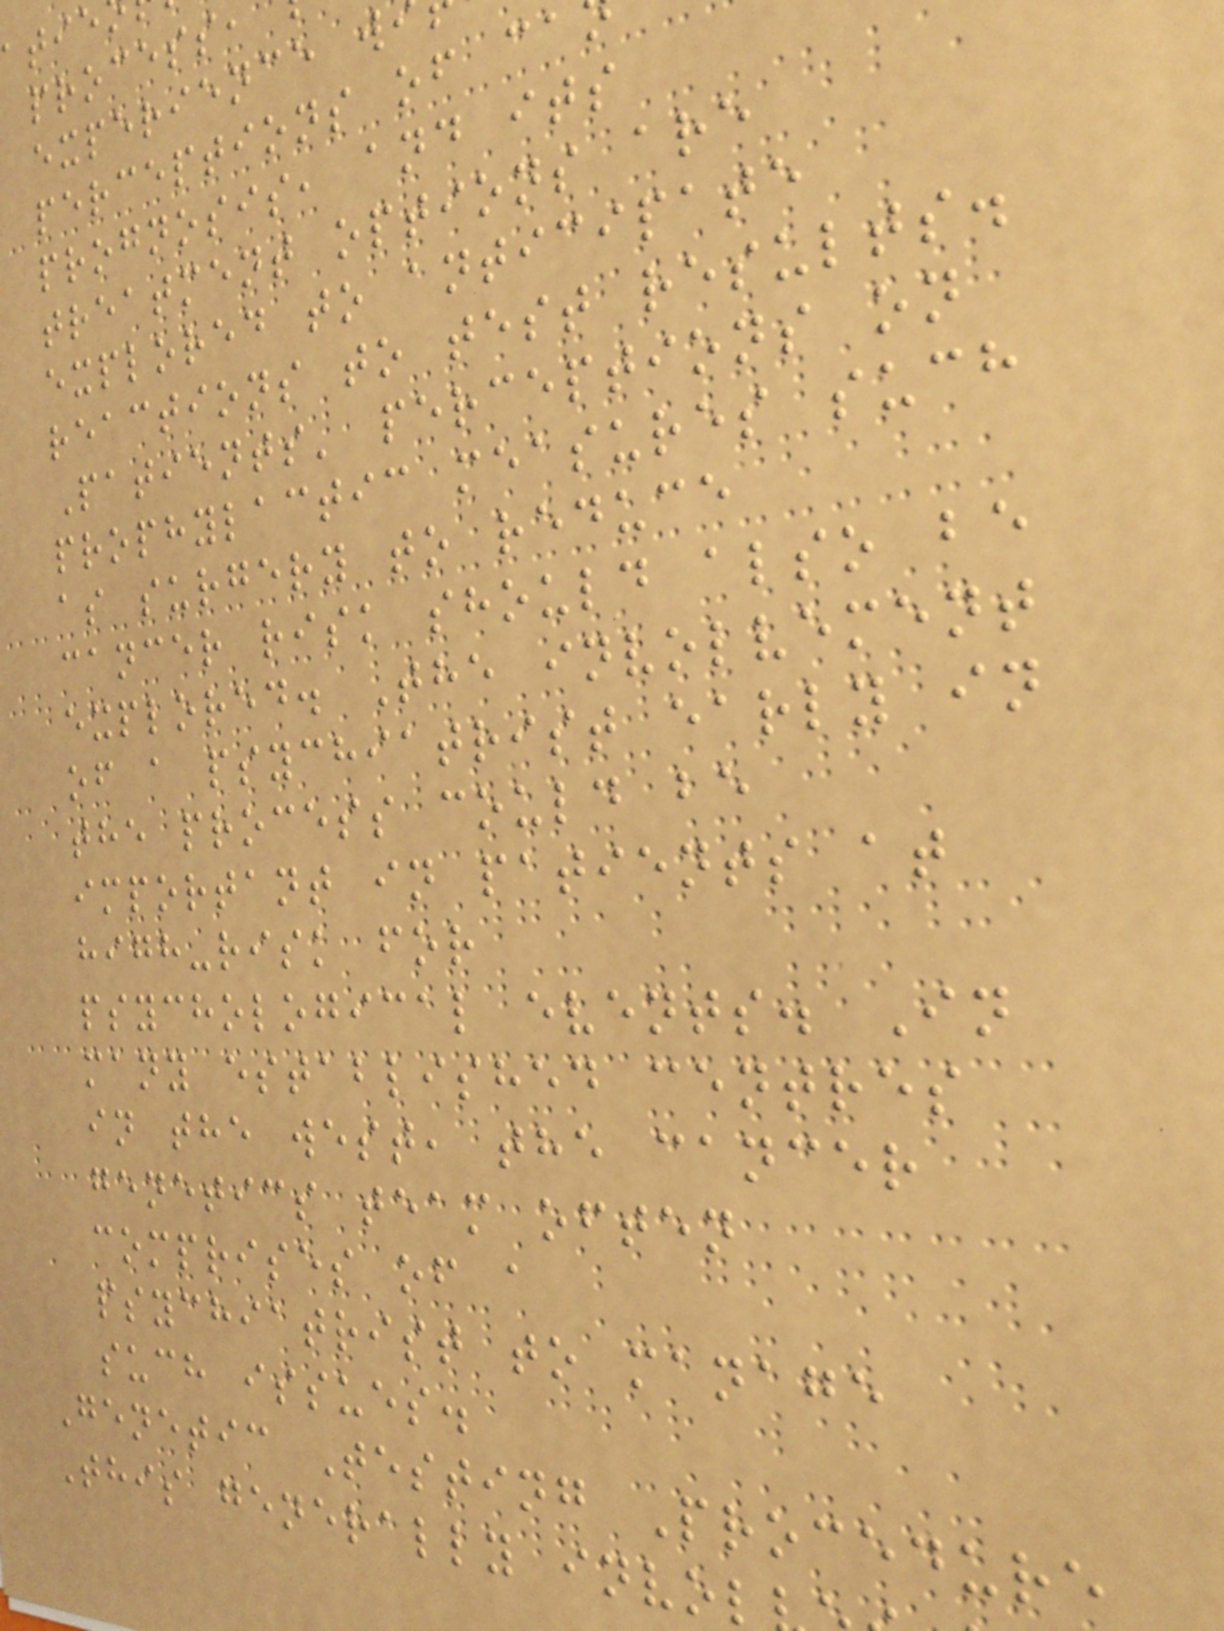process
experience w
perceptions of ca
prognosis, and its
treatment options are
explored to anticipate
reactions to test results.
Patients' perceptions on
prophylactic measures such
as surgery to reduce
cancer risk should also be
explored. The involvement
of a psychiatrist early in
the process could be
important in patients at
high-risk for
psychological events. In
many established centres
in the west, the cancer
genetics team often
comprises of a
psychiatrist to manage
such issues.
Genetic Testing Procedure
This generally invol
